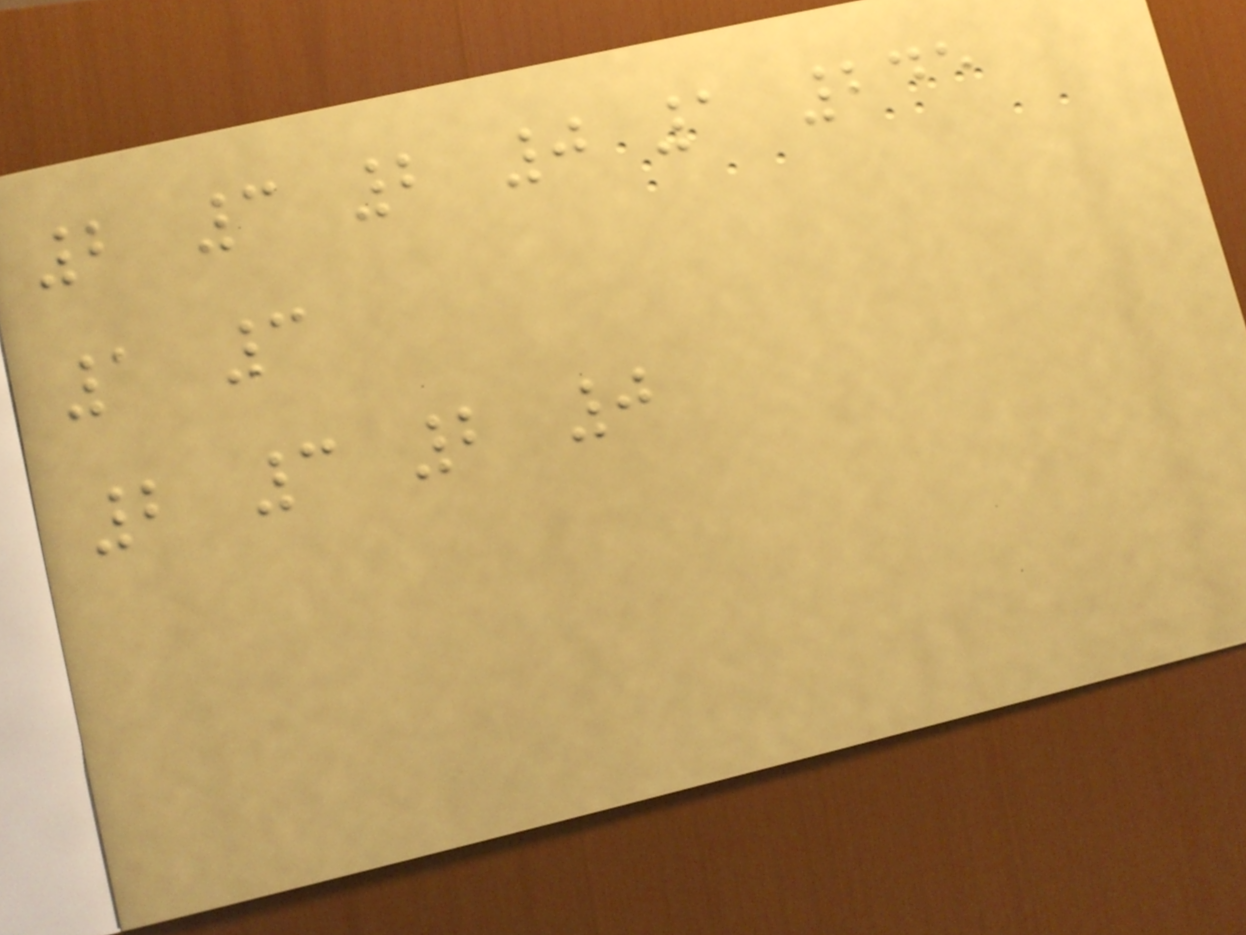2 3 2 0 1 245
1 3
2 3 2 0
